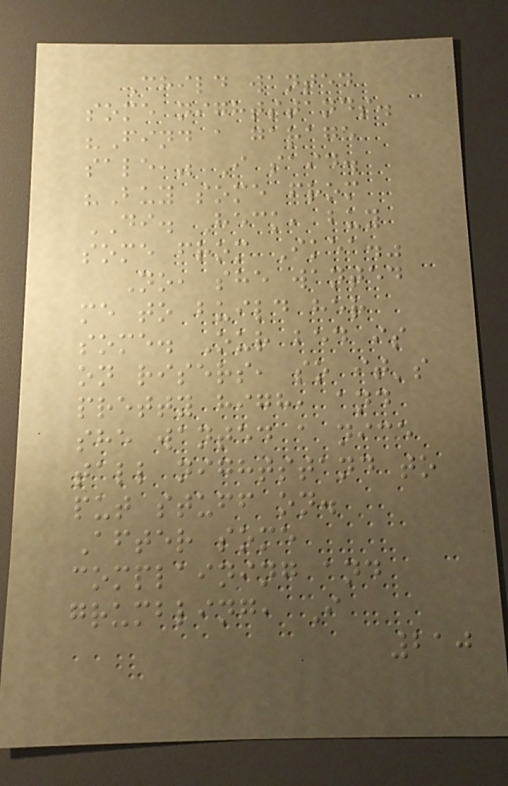Child wanted
some nightstands.
"Find a garage
sale," I said.
"Buy some from
DI. Heck, buy
some from Ikea."
No, she wanted
me to build her
some. Our bed is
on risers, so it's
pretty high, and
she wanted a nice
tall nightstand to
put stuff on.
After some
complaining and
grumbling, I
210
